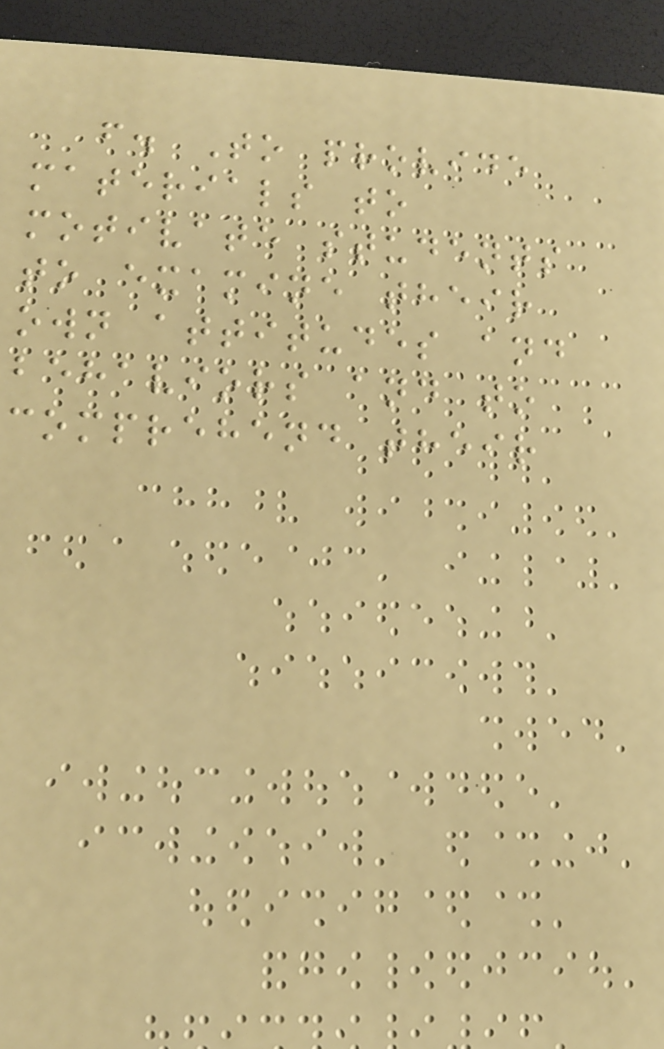f. To provide
materials to
motivate students
to examine their
own attitudes and
behaviors and to
comprehend their
